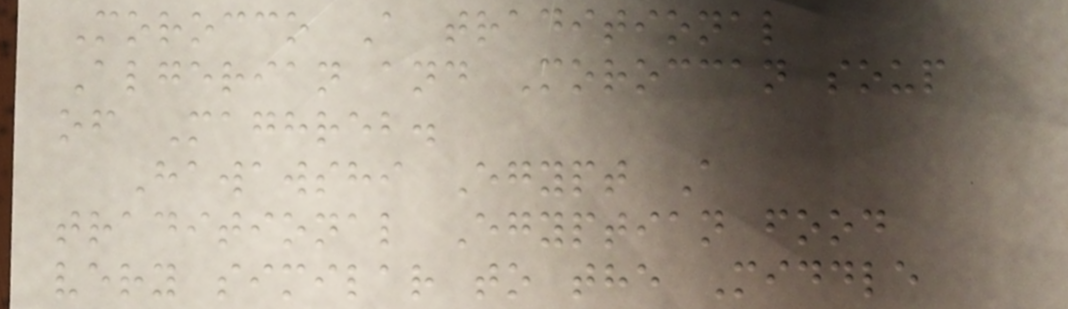Morocco A traditional
Algerian and Moroccan soup
of Maghreb.
Hawawshi Egypt A
traditional Egyptian food
very similar to the Middle
